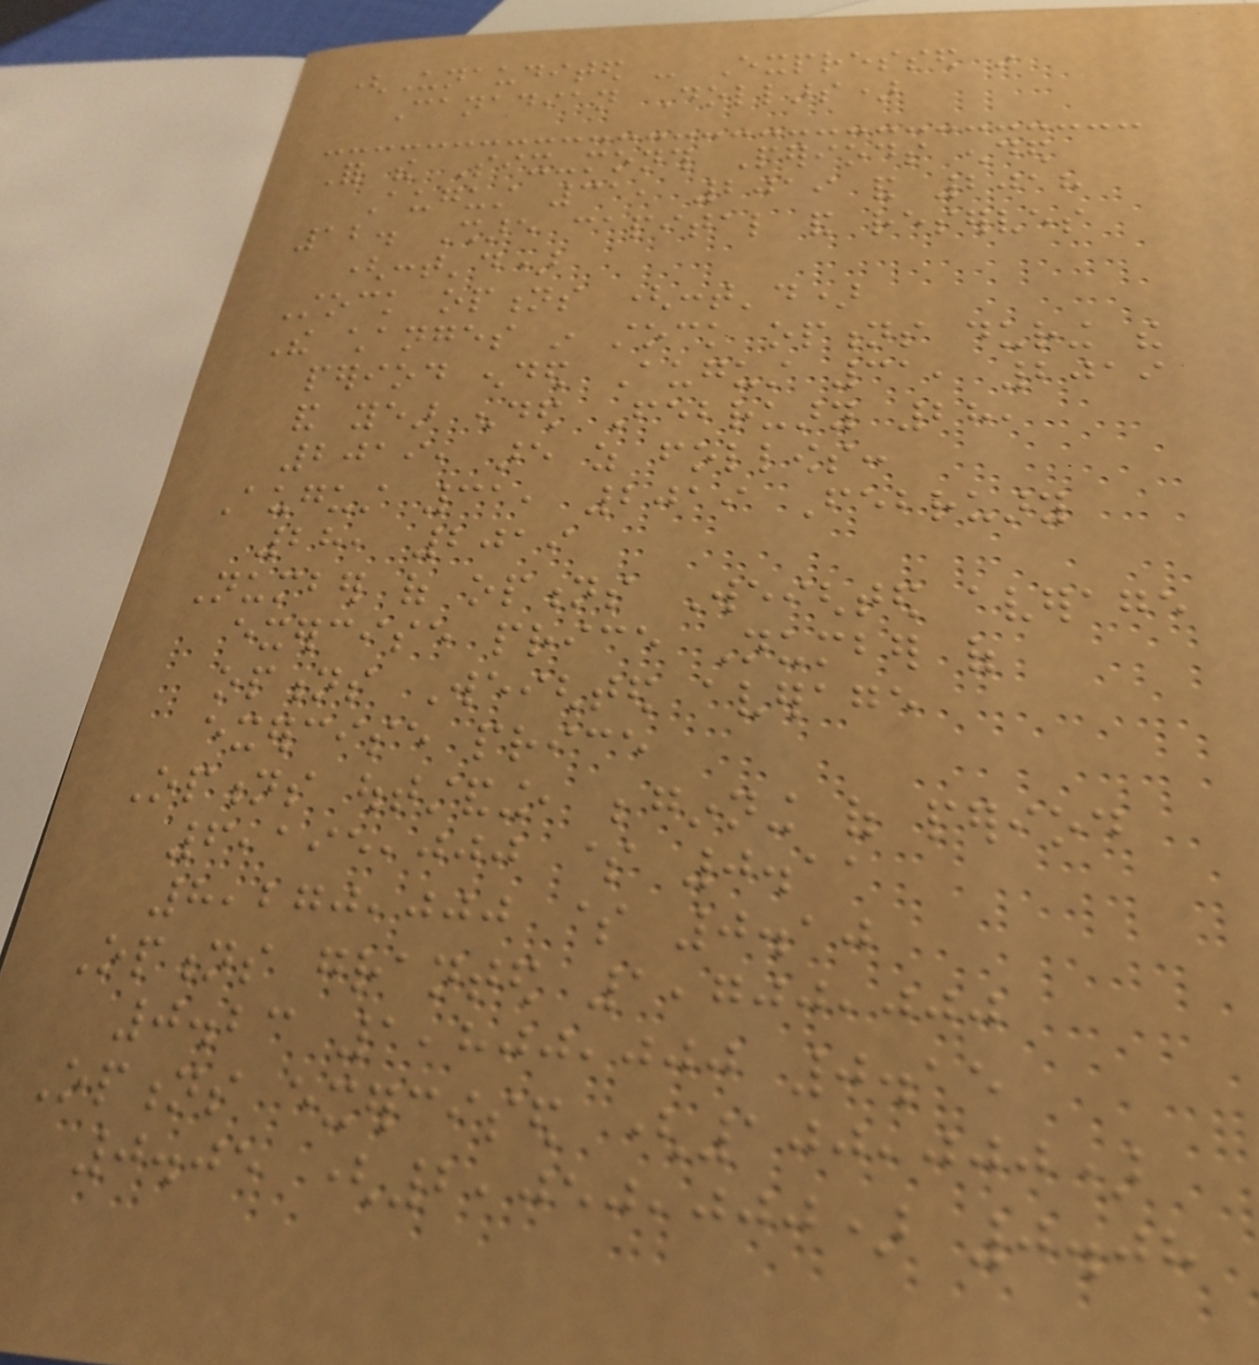(Unaudited - Expressed in
Canadian Dollars)
For the Six-month Periods ended
August 31, 2019 and 2018
12. Share capital and reserves
(cont'd)
Stock options (cont'd)
The changes in stock options during the
period ended August 31, 2019
and year ended February 28,
2019, are as follows:
August 31, 2019 February
28, 2019
Number of options Weighted average
exercise price Number of
options Weighted average
exercise price
Options outstanding, beginning of period
6,195,000 $ 0.11
8,270,000 $ 0.10
Options granted 1,700,000
0.23 1,800,000 0.15
Options exercised (100,000)
0.05 (2,050,000) 0.08
